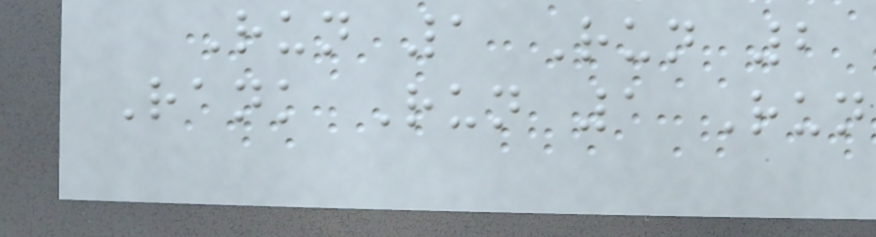Run 1 Run 2
Rank Run 1 Run
